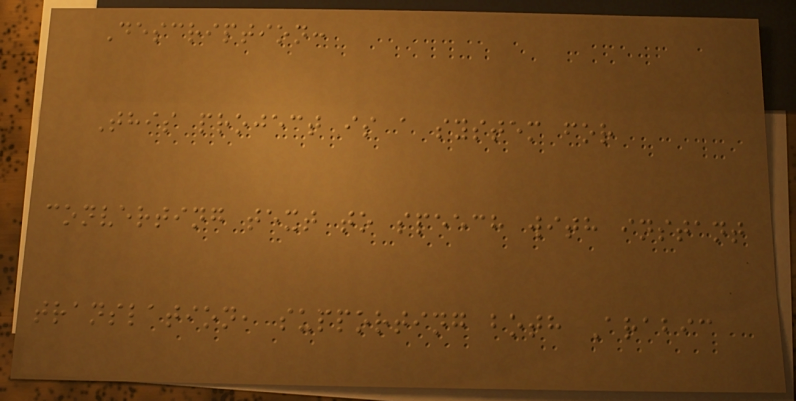Description:
This project is a system for
converting text to speech with instant
translation, supporting both Arabic
